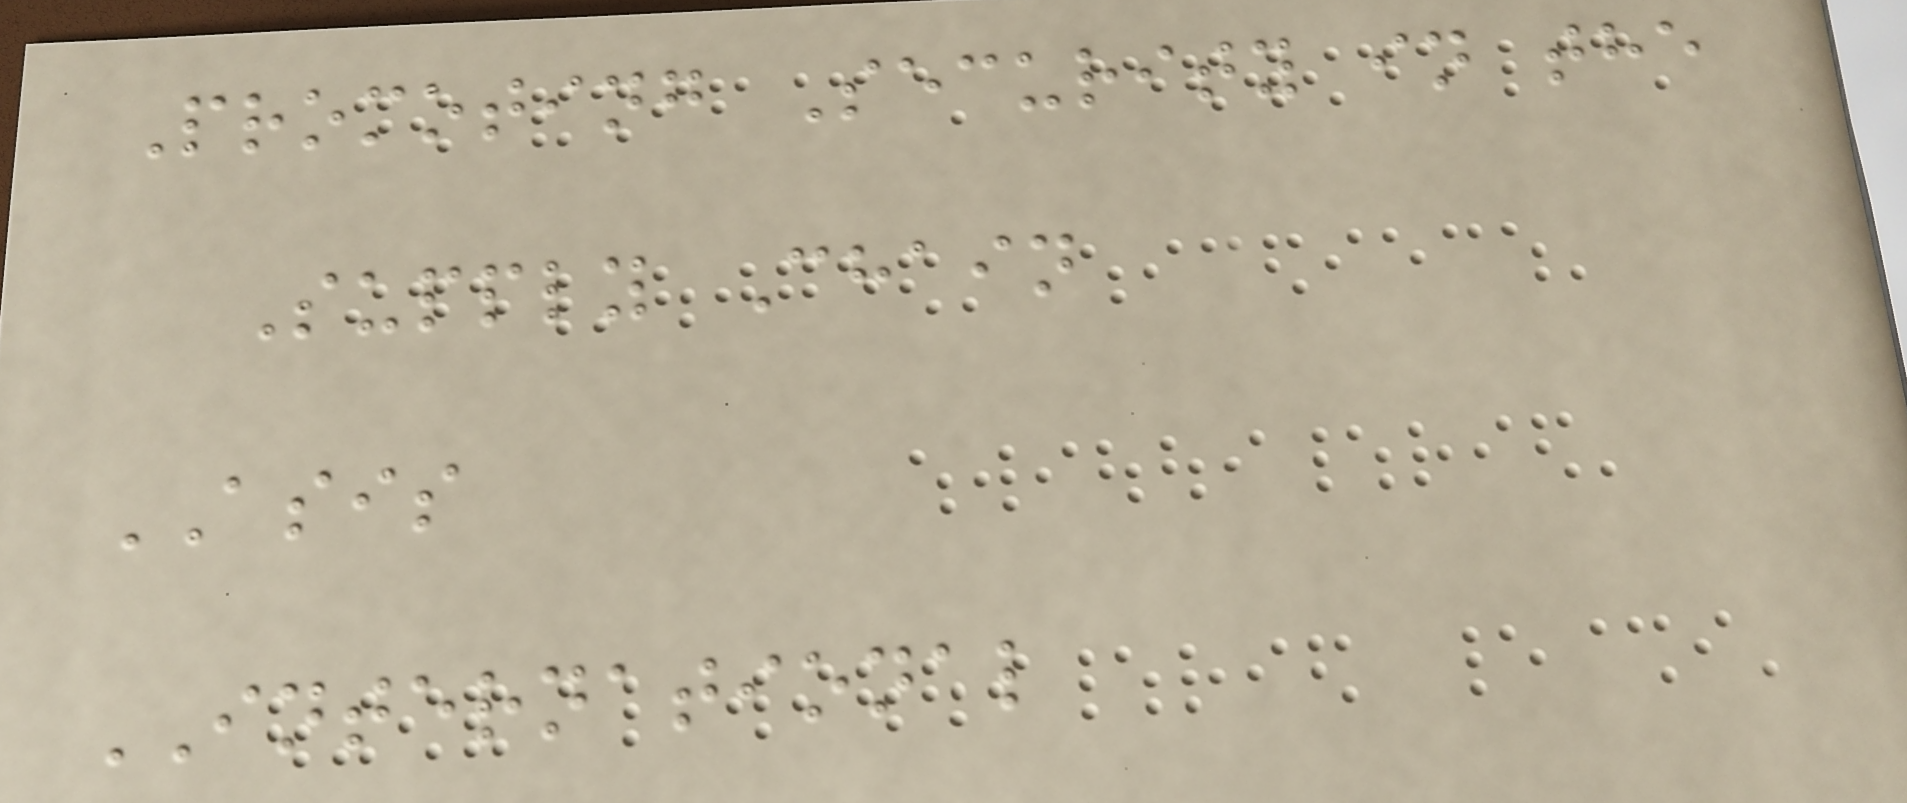Promoting Security in the
Supply Chain
ASIS
INTERNATIONAL
